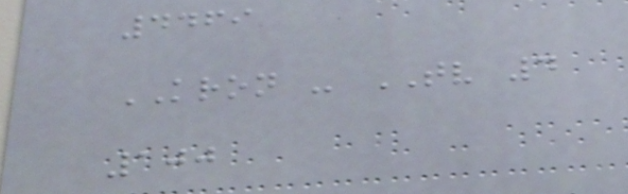4469
KRON - TV 4
100
